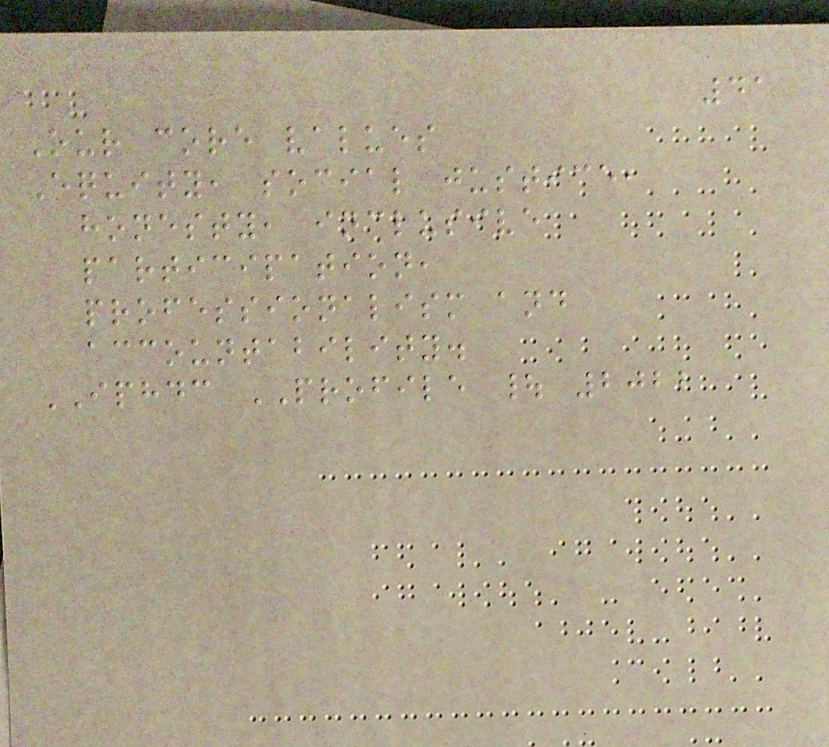41
Our core values
Equity, social justice,
honesty, inclusive
participation,
professionalism and
accountability.
IPHDC PROFILE | 2022
